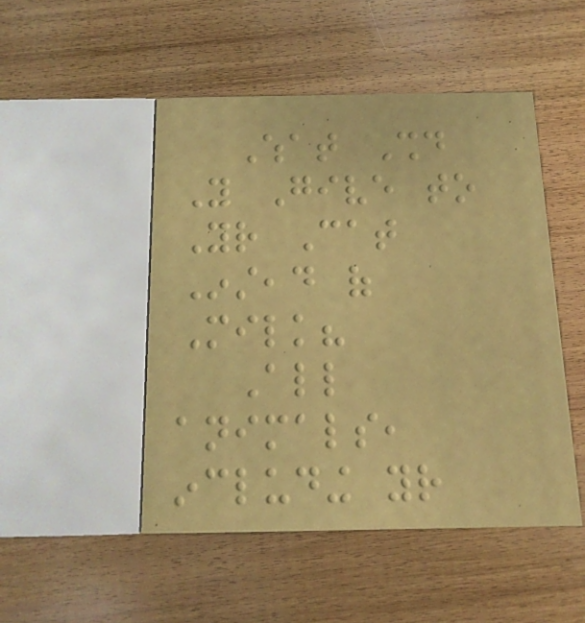What Should
You Give to
Your Cat
Instead of
Milk?
All
animals,
including your
